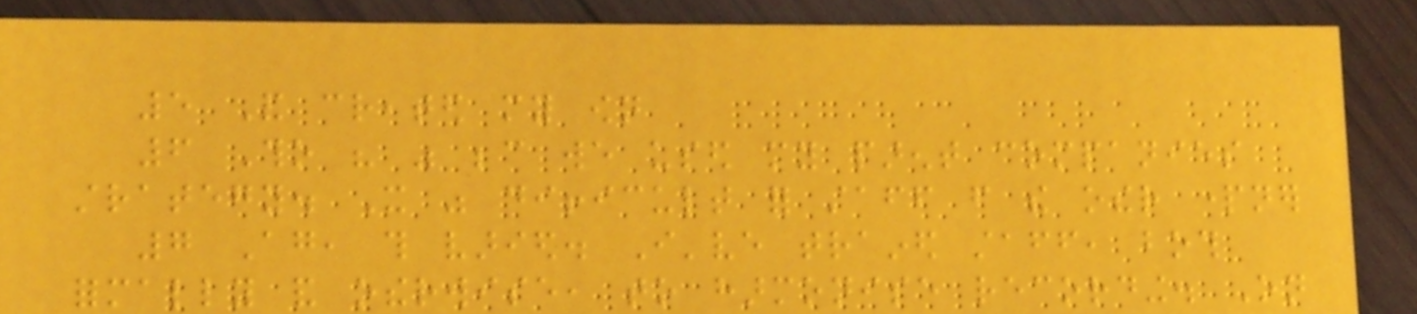5 And created my own
6 Tho his was because we used my parent companies
strategy. It was difficult for staff from the other partner
7 Again, this varied. I've trained staff, both
formally and otherwise, to harmonise recording. On
